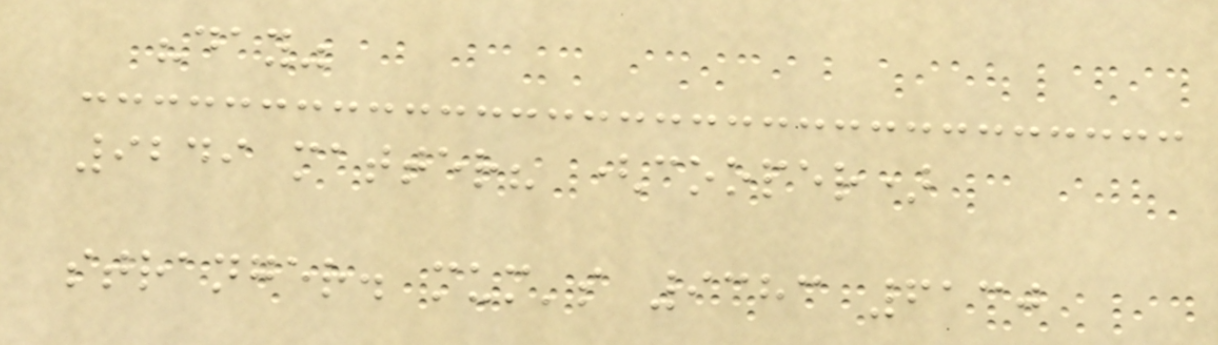"day"
9249 matter? (cooper)
stranger. mum's 9383 6130
